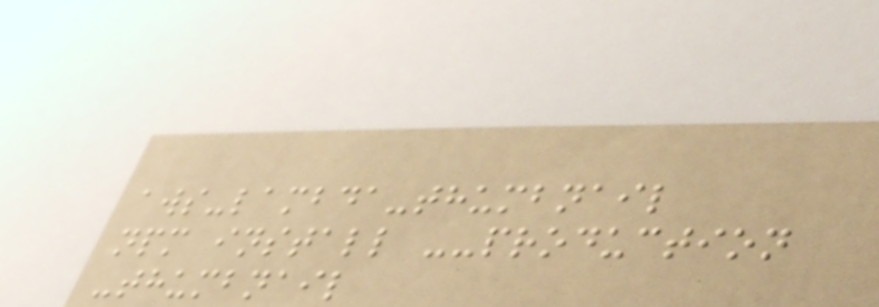aws-lambda-thumbnail
npm install --production
-thumbnail
